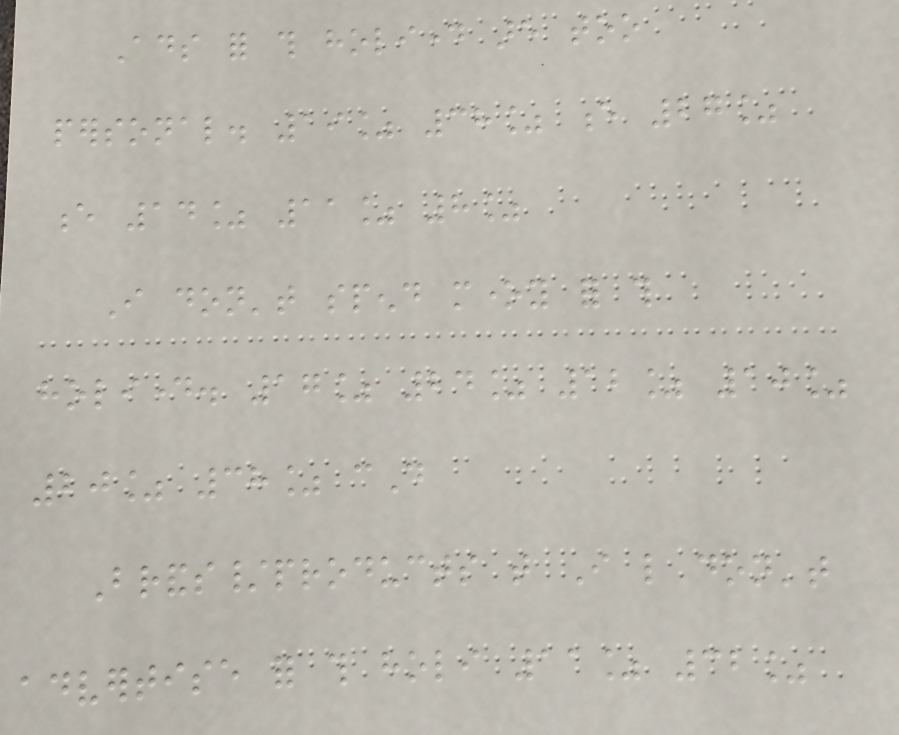Ads for this holiday are too
personal. 19% 38% e 27%
e 14% 11% 8%
I don't spend money for this
holiday. 17% 24% 12% 10%
20% 38% cD
Brands/products that I like don't
advertise for this holi 11% 32%
